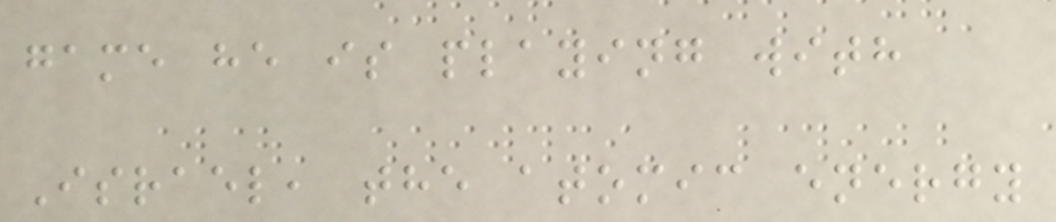game he is playing with
Israel, the atomic energy
